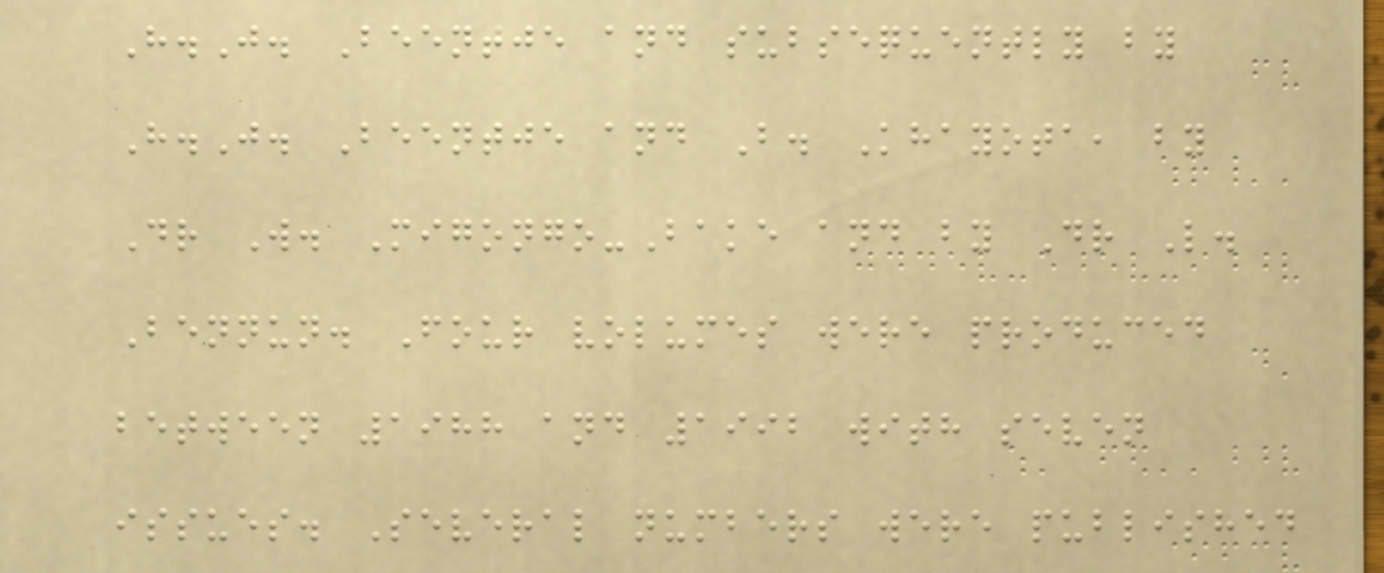H.J. Beentje and subsequently by
H.J. Beentje and B. Khayota, by
Dr W. Migongo-Bake and by Dr L.
Bennun. Four volumes were produced
between 1988 and 1992 with seven
issues. Several numbers were published
